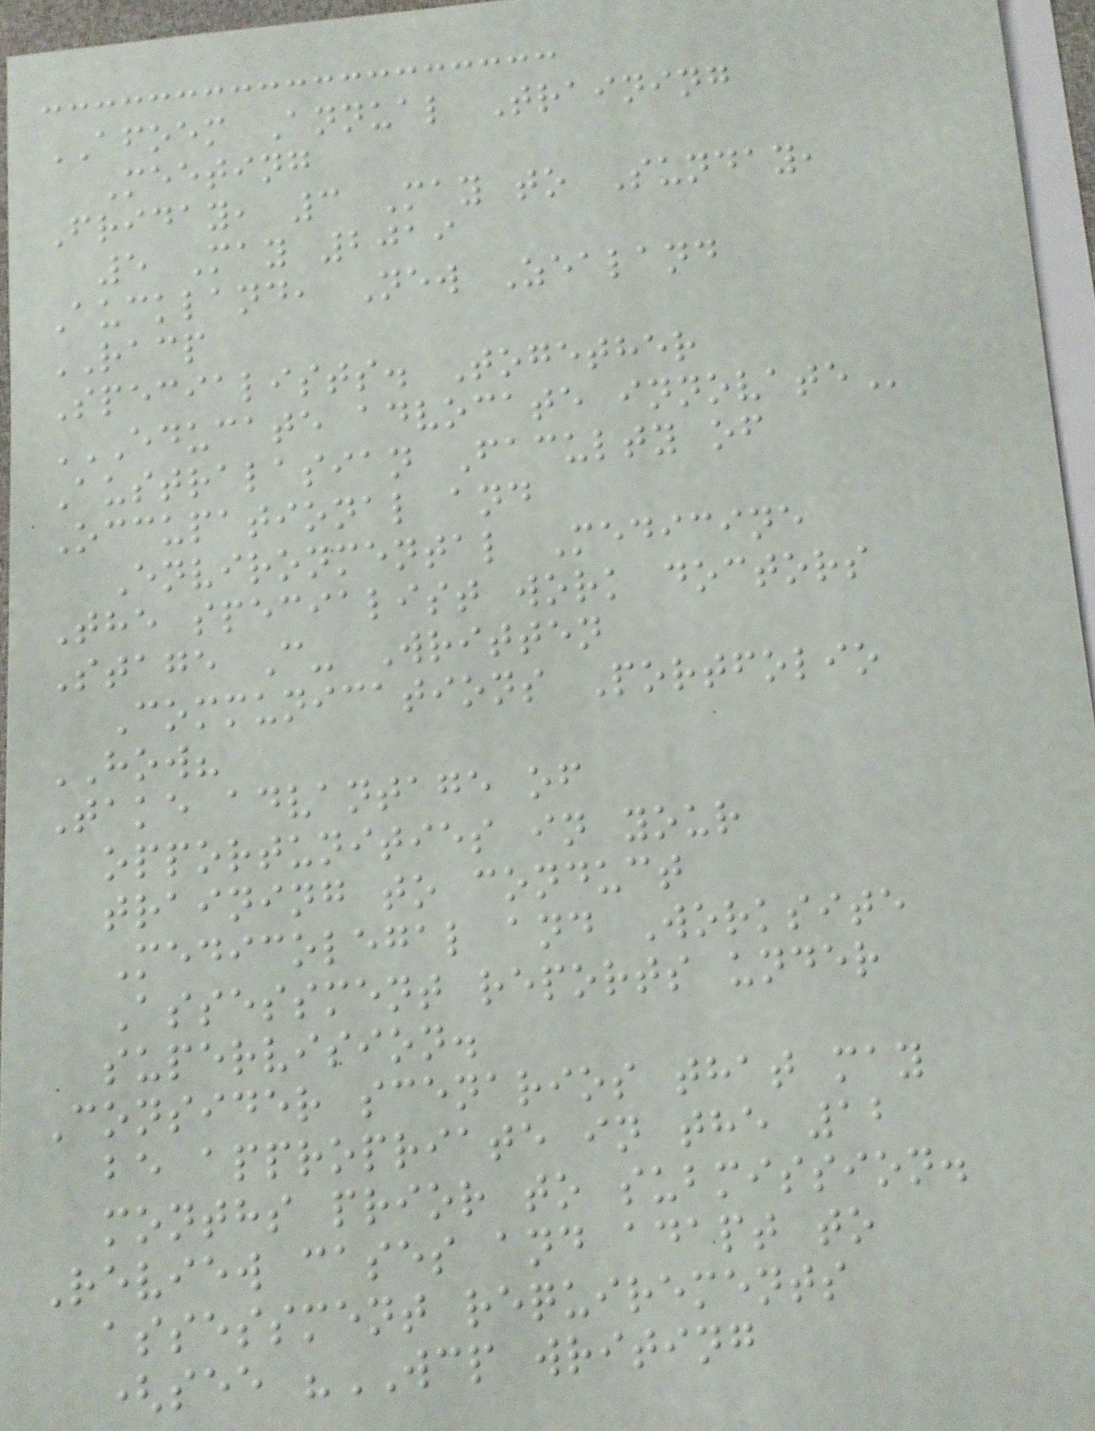AFOEM Annual Training
Meeting
Friday, 3 May to Sunday,
5 May 2019
Auckland, New Zealand
RACP
Specialists. Together
EDUCATE ADVOCATE INNOVATE
Australasian Faculty of
Occupational and
Environmental Medicine
The specialist work doctors
Stage C- Written
Communications Portfolio
HOW?
Take advantage of
opportunities in your
training to conduct
Medicolegal and Worksite
Assessment reports under
supervision.
Consider scenarios that may
be appropriate in the 12
months prior to submission.
Review cases and adapt to
assessment requirements
(see "WCP writing
